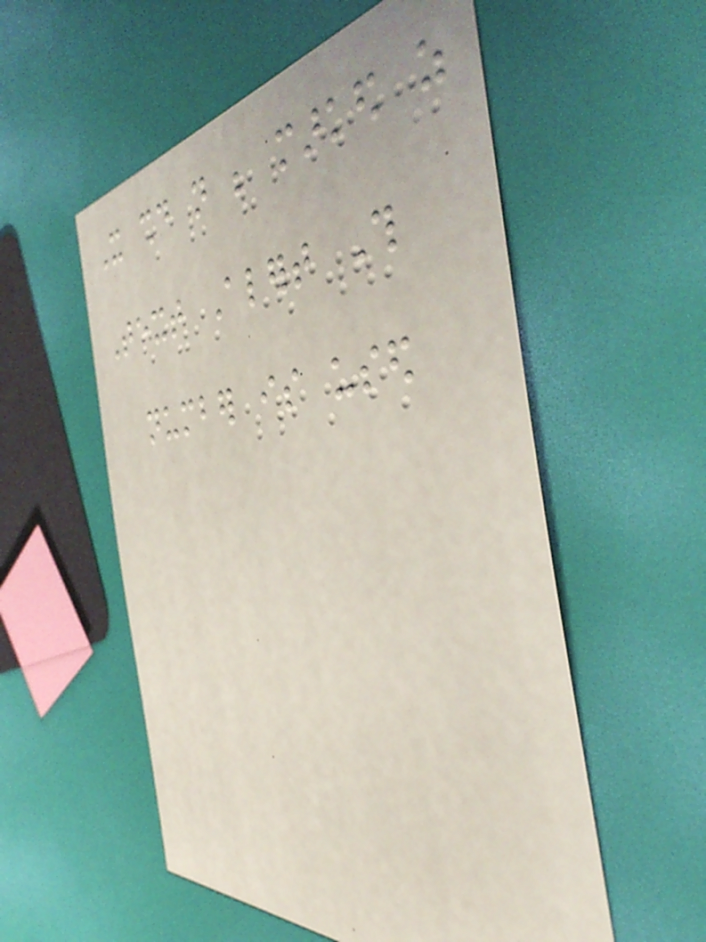It should not be marked as
Text Alert This
number is used
